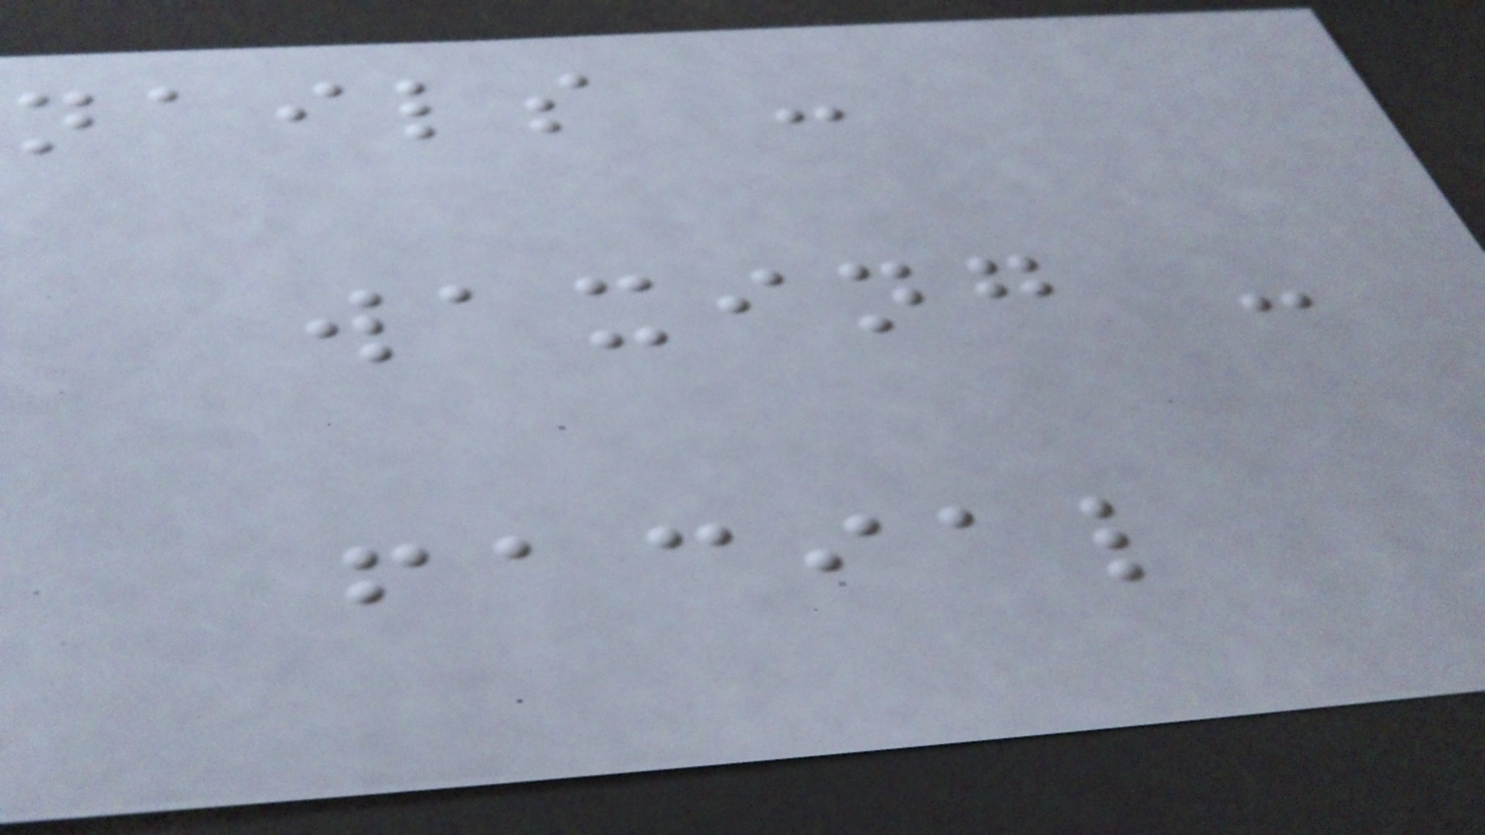nails -
waxing -
facial
